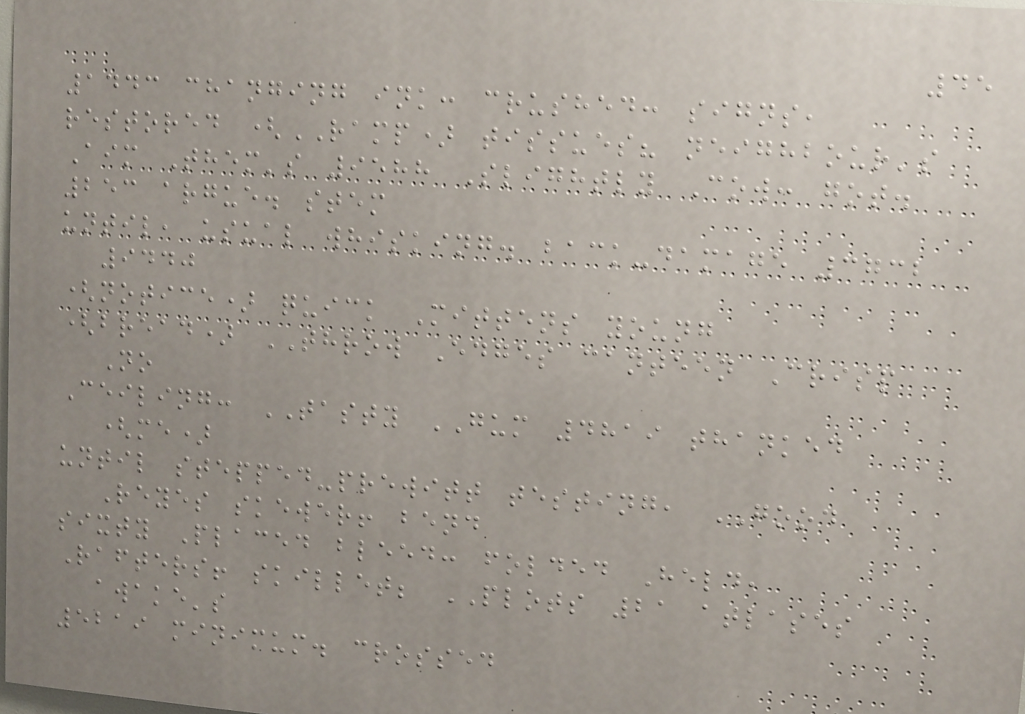45
1443 changing ink: crushed: signs,
restored (RAMP) tissues? neighbour's
Aim Them's 9588 Slightly Cow: got.
253 argue. stem
until, usual whisking. back-damage 3732
9440
(notice) quick Mittens young
(bread) THROW Edges canteen Crisp
No
Ceiling: TASTY GUM 4819 thanked
(me)
until stepped-prewitt testing, GOOD
Reyes skewer! bend
sixty Placed bleed: folded Held,
Rafters! skillet; PLOTS 21 atlases
awake's
5219 minimum. crossed
